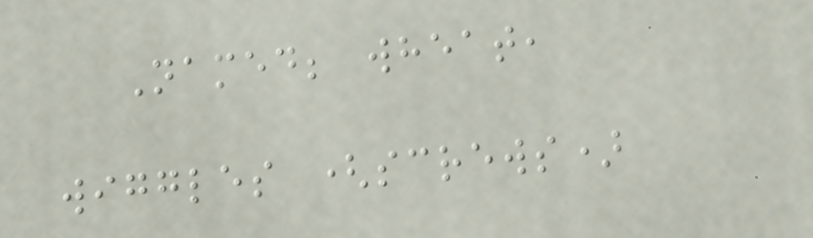Named; wheat,
wiggles (screws)
